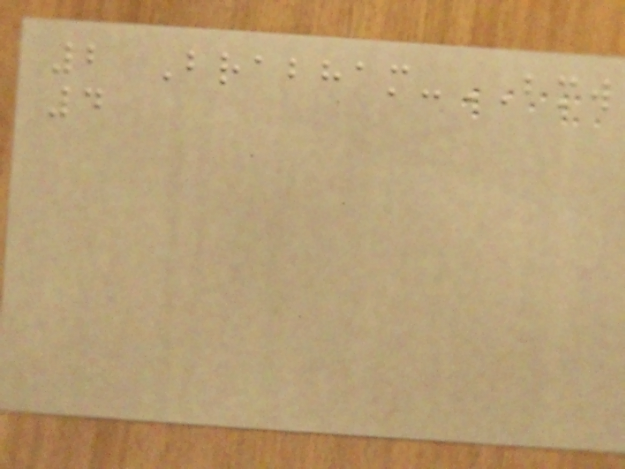2 Brabham-BMW
4
